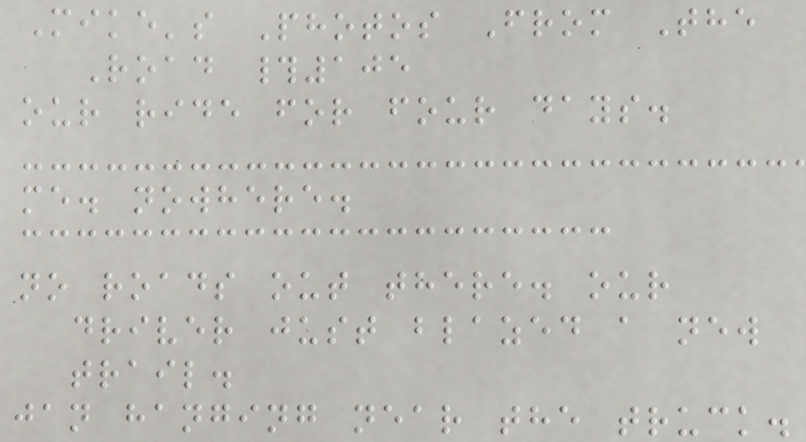Mike's Photos From The
Road #105
our ride for four days.
me. nowhere.
no roads out there. our
driver just blazed a new
trail.
jan hanging near the truck.
